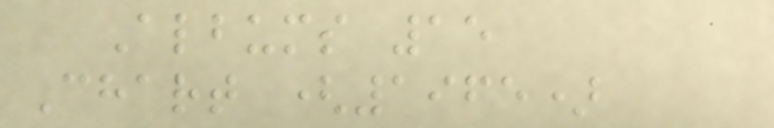Albums 15
Chart (1965)
